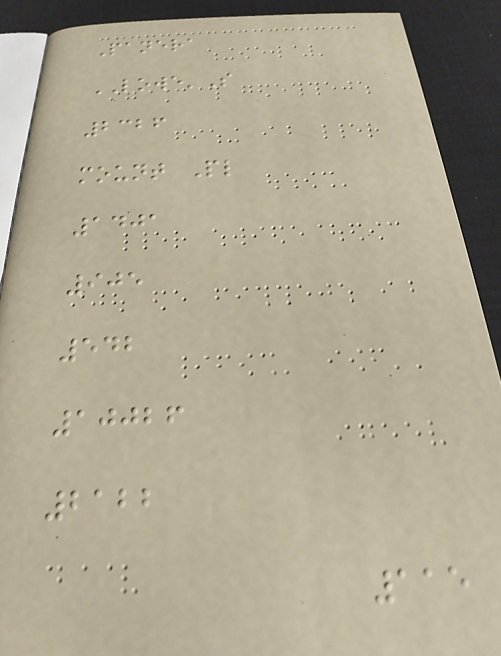Panera
LOWE'S
2326
mount Pl
1401
905
542
10026
2122
115
